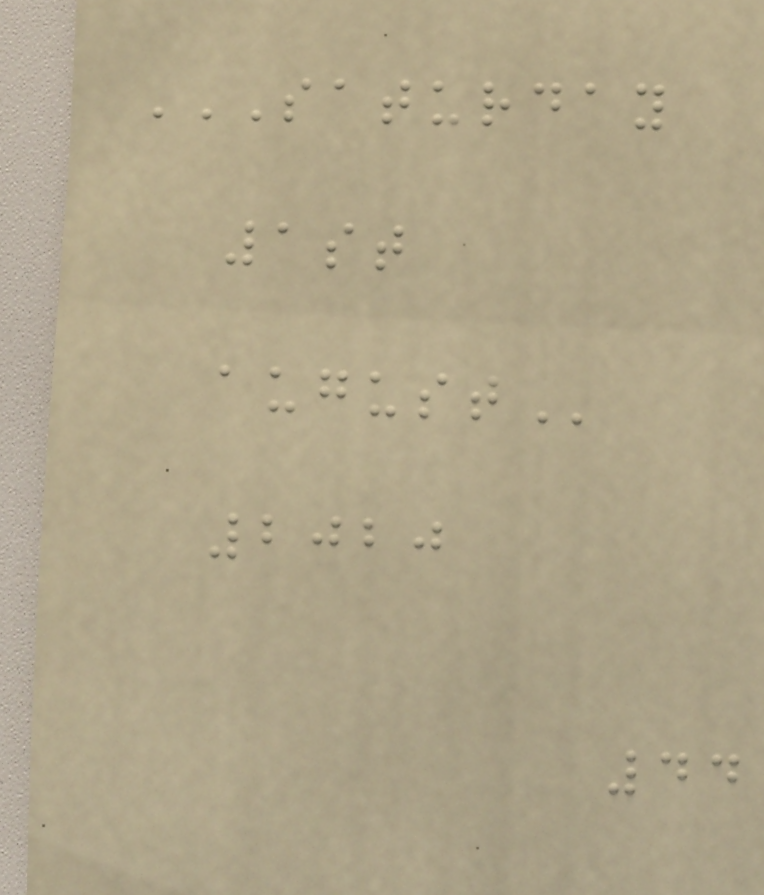SATURDAY
1ST
AUGUST
2020
44
